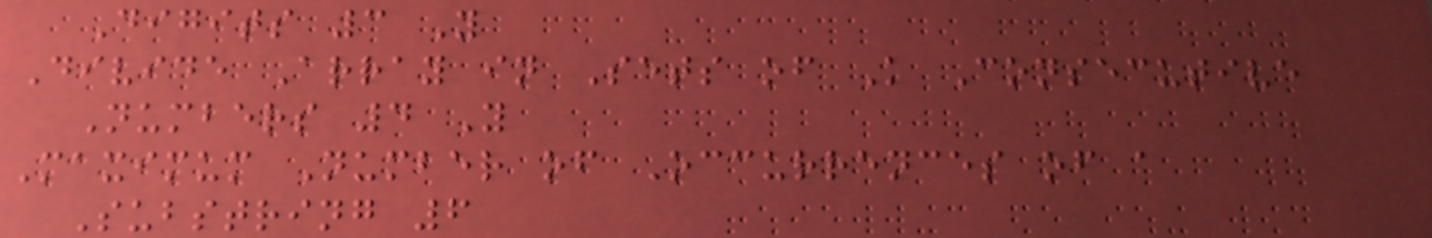Digits 3 Y
Divide Array in Sets of K Consecutive
Numbers 4 Y
Maximum Number of Occurrences of a
Substring 6
